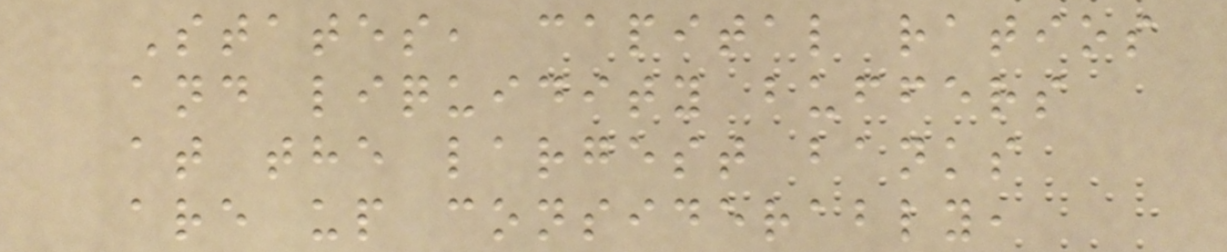States, capital ratios
and liquidity buffers
at the largest banks
are up considerably,
